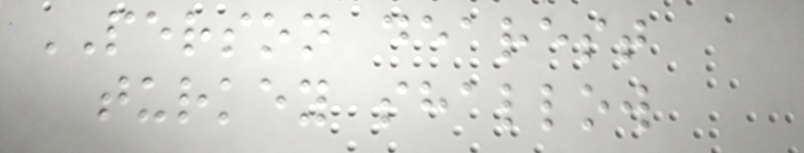PERSON dearest
turkey shallow
